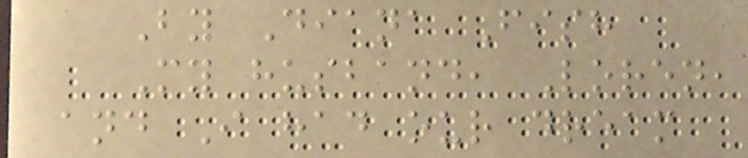By Diana Fish
My husband, Loren,
and I had our dream
